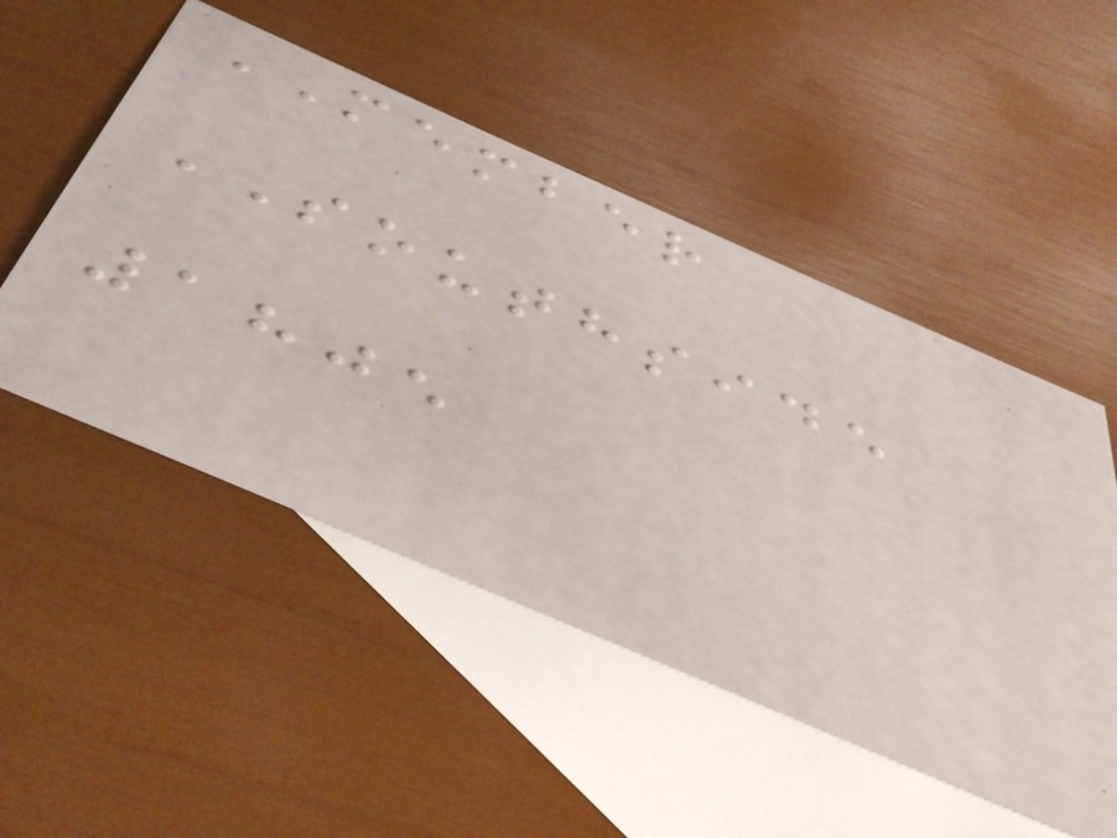MEMBER
SOUTHSIDE
1805
